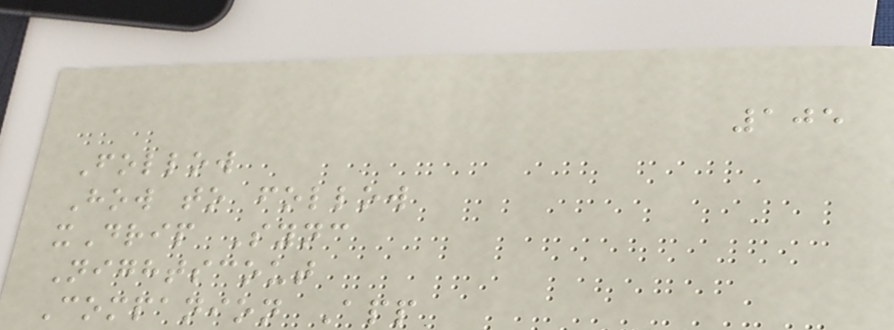105
Follow
How to follow
xDrip Sync
Nightscout
Companion App
